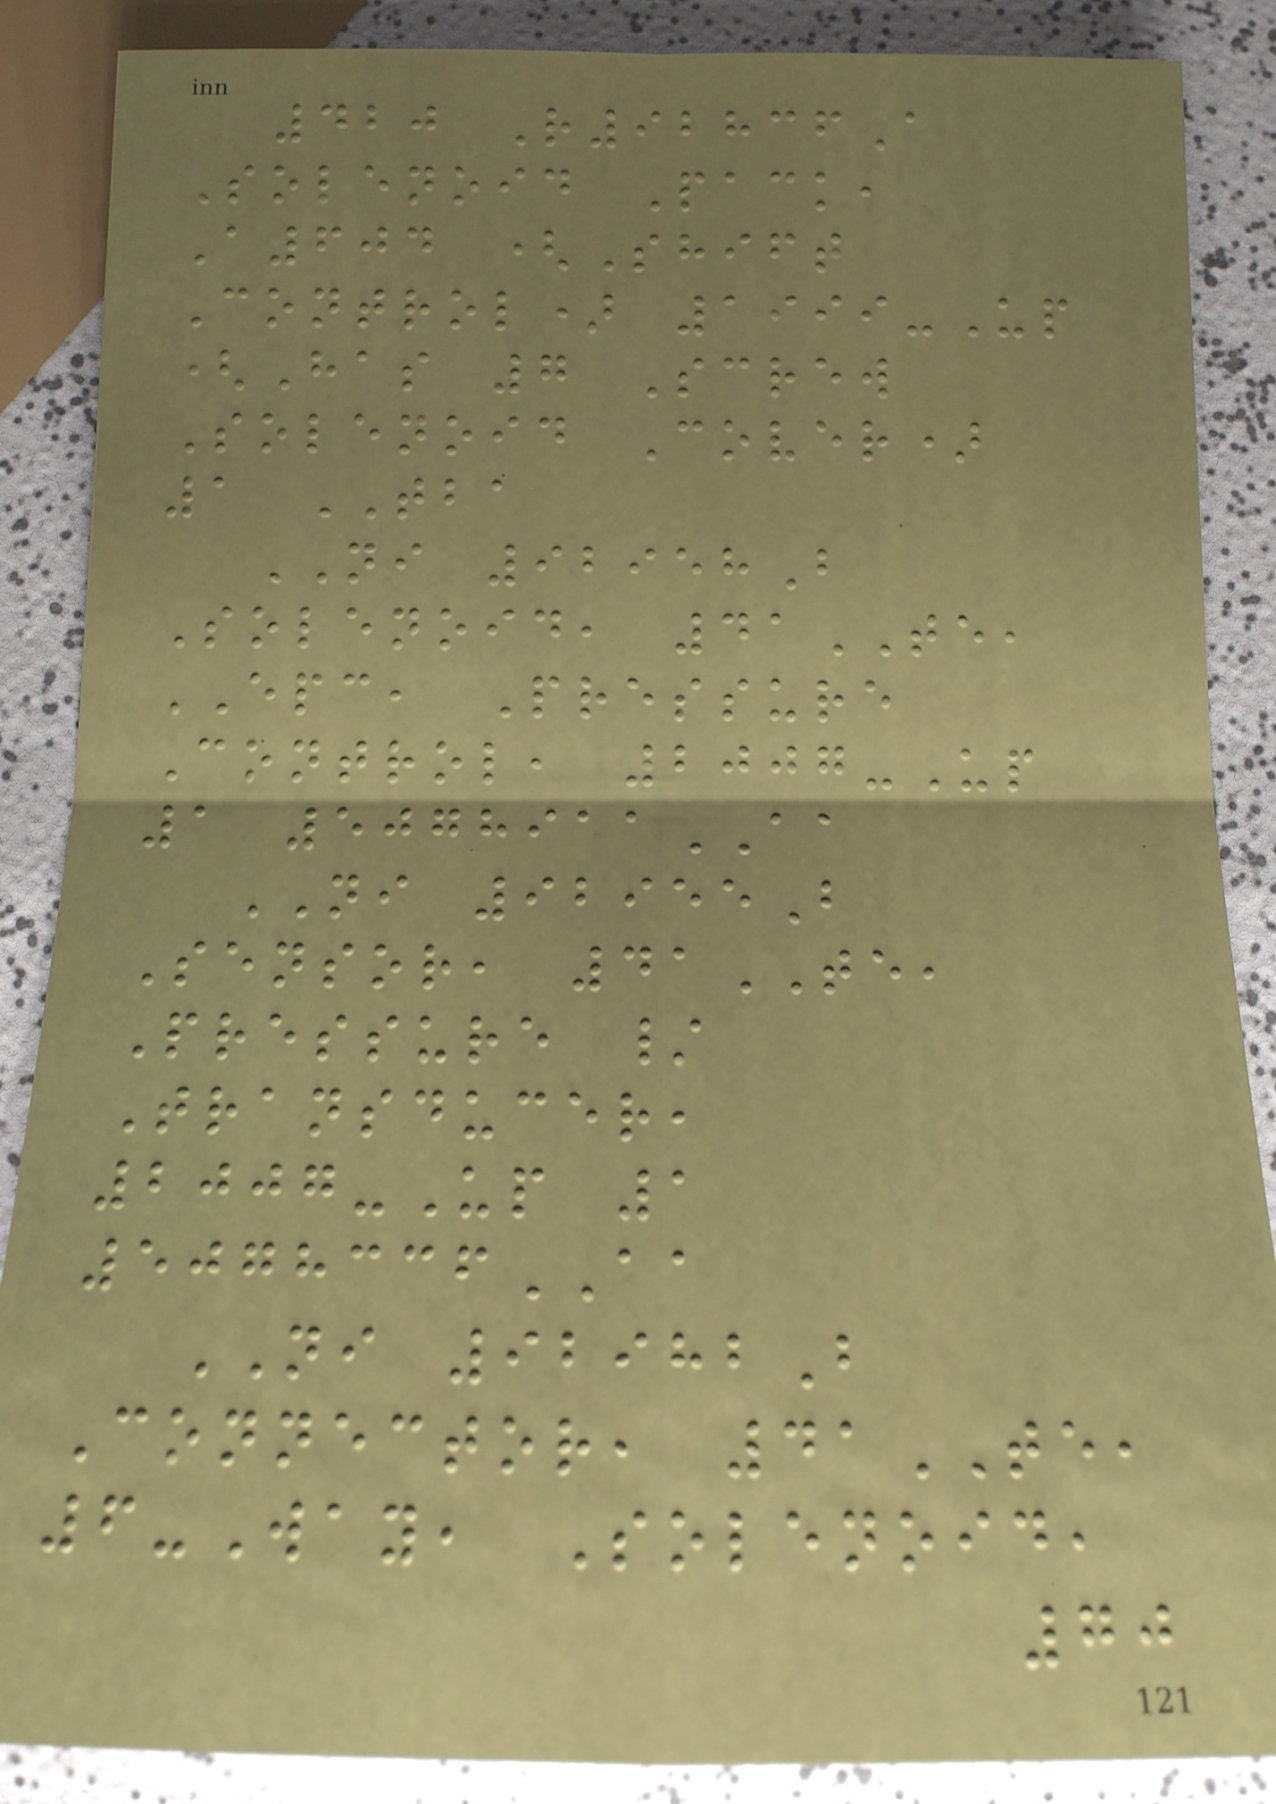420 R92836A
Solenoid Pack,
A604 (Shift
Control) 1999-Up
(Has 7 Screw
Solenoid Cover)
1 TBA
NI 92958B
Solenoid, 41TE,
EPC, Pressure
Control, 2007-Up
1 5078911AA
NI 92955B
Sensor, 41TE,
Pressure /
Transducer,
2007-Up 1
5078336AA
NI 92982B
Connector, 41TE,
6-Way, Solenoid,
70
